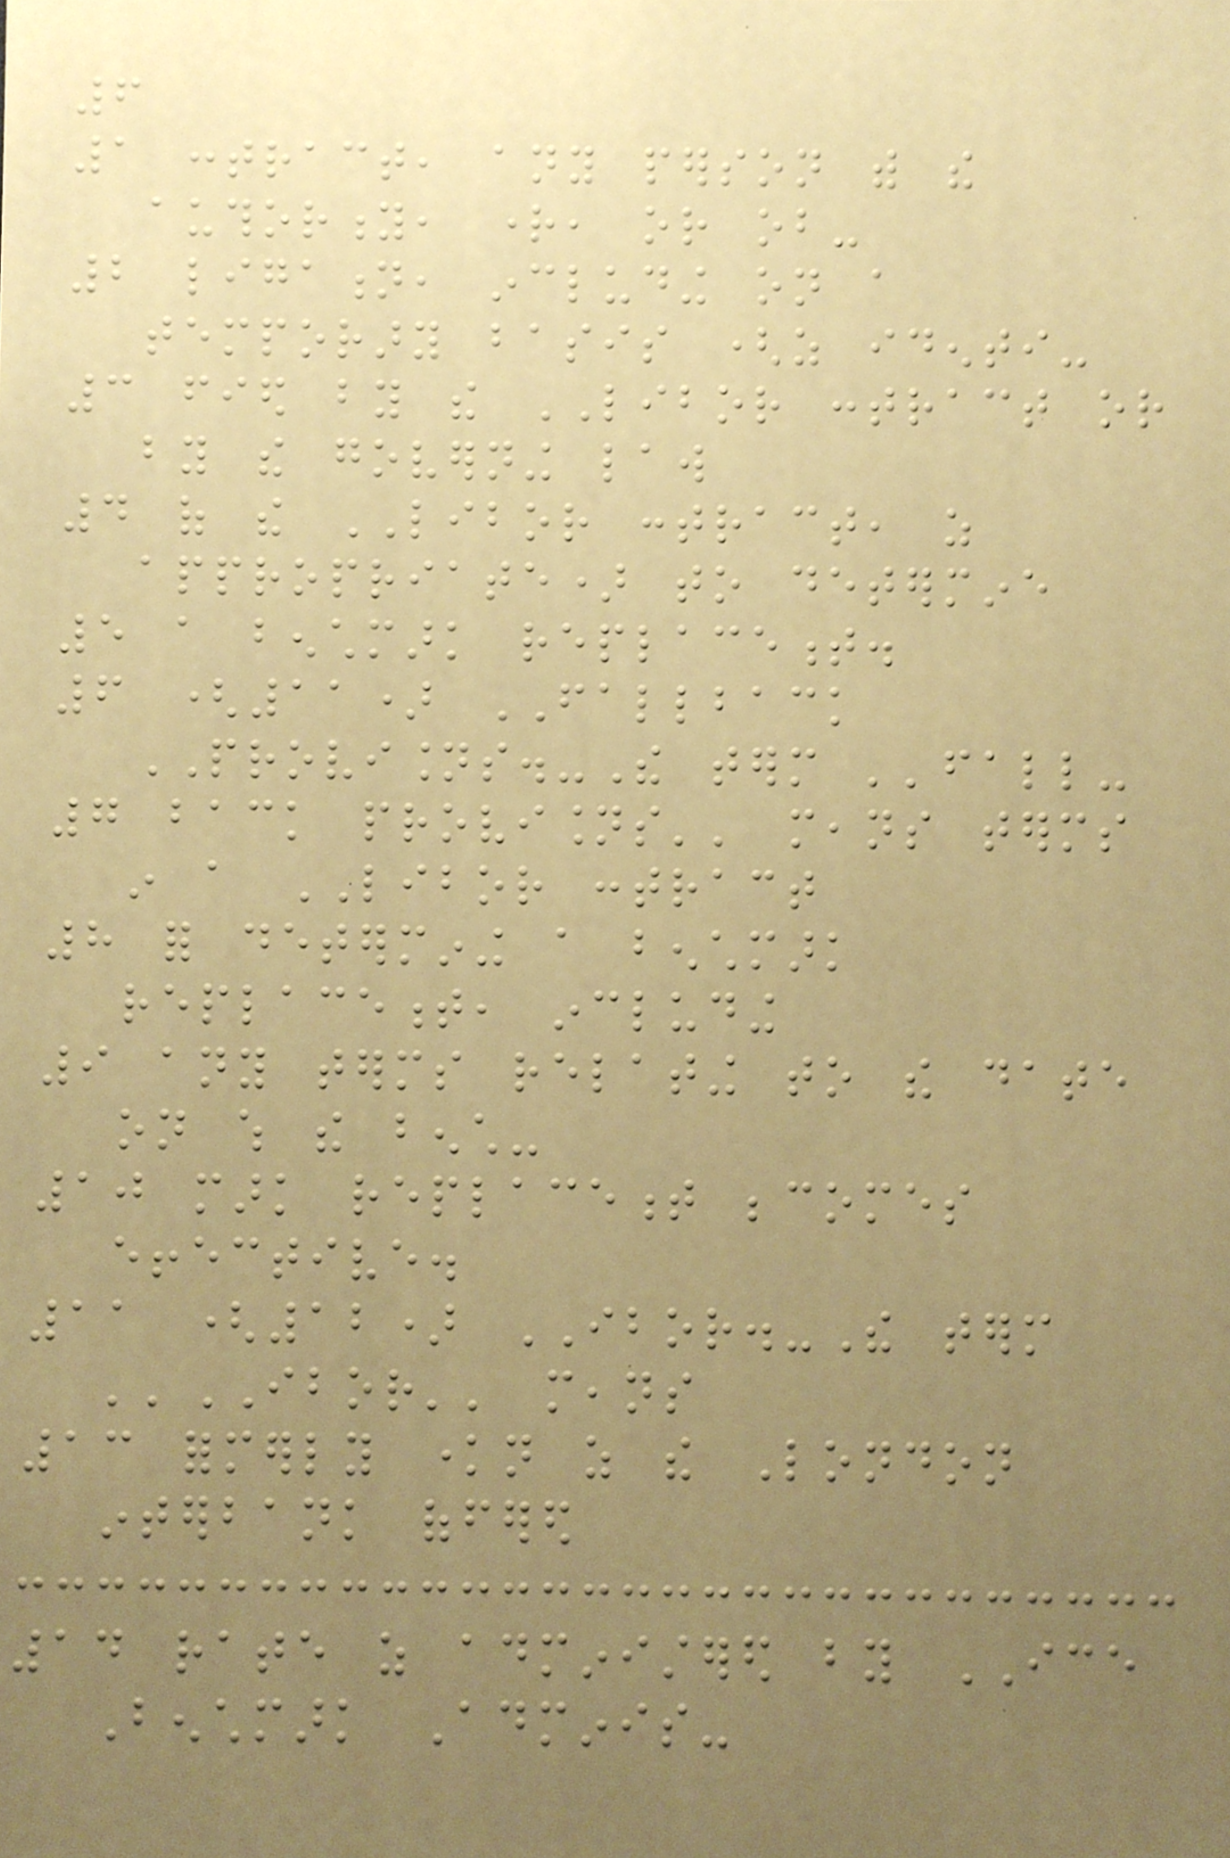6
1 contract, any person with the
authority, right, or ob-
2 ligation, including on a
temporary basis (as identi-
3 fied by the LIBOR contract or
by the governing law
4 of the LIBOR contract, as
appropriate) to determine
5 a benchmark replacement.
6 (11) FALLBACK
PROVISIONS.-The term ''fall-
7 back provisions'' means terms
in a LIBOR contract
8 for determining a benchmark
replacement, including
9 any terms relating to the date
on which the bench-
10 mark replacement becomes
effective.
11 (12) IBOR.-The term
''IBOR'' means
13 formerly known as the London
interbank offered
14 rate as administered by ICE
Benchmark Adminis-
